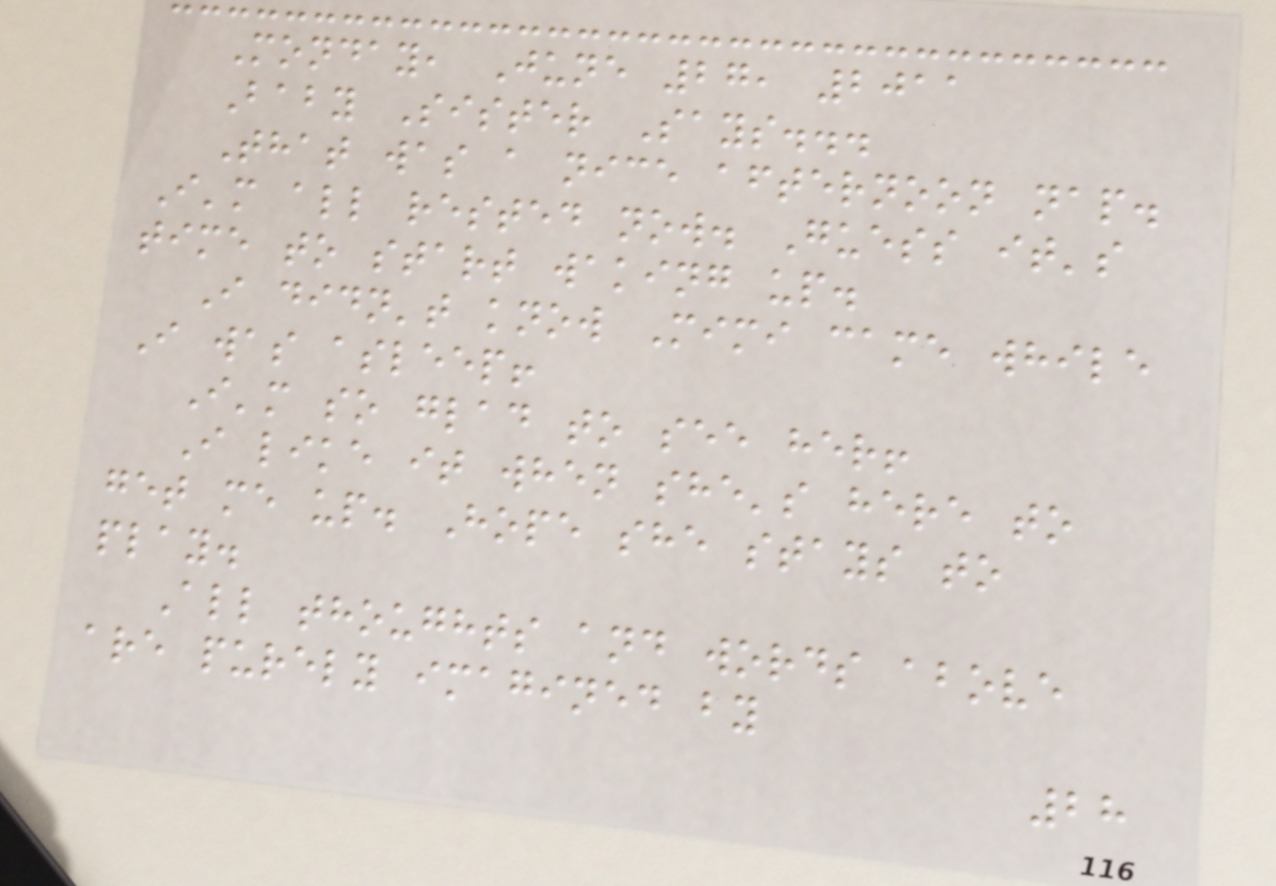Monday, June 27, 2011
Baby Sister Says...
That was a nice afternoon nap.
I'm all rested now. Guess it's
time to start waking up.
I didn't know Mimi came while
I was asleep!
I'm so glad to see her!
I like it when she's here to
get me up. Hope she stays to
play.
All thoughts and words above
are purely imagined by
28
